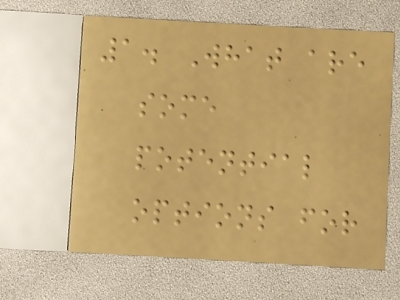1. What are
some
potential
options for
